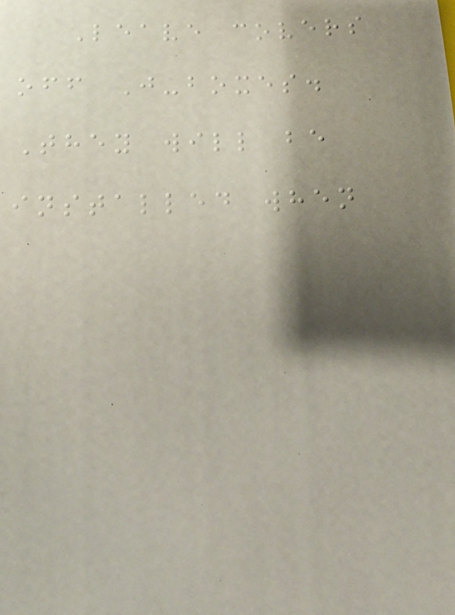Leave covers
off J-boxes.
They will be
installed when
